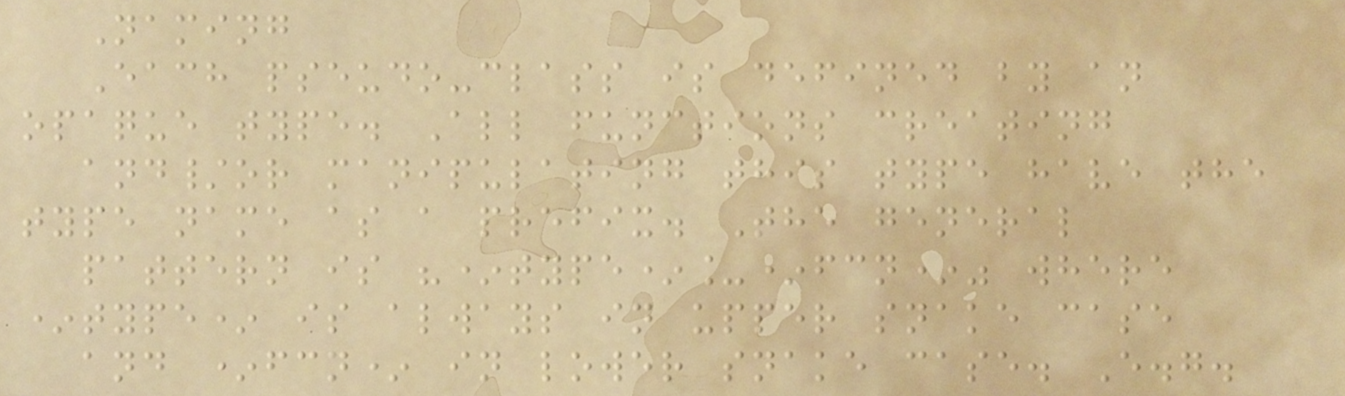Naming
Each pseudo-class is defined by an
opaque type. All functions creating
and/or manipulating this type have the
type name as a prefix. The general
pattern is "*type*_*fcn*" where
*type* is always in upper snake case
and *fcn* in lower snake case. E.g.
